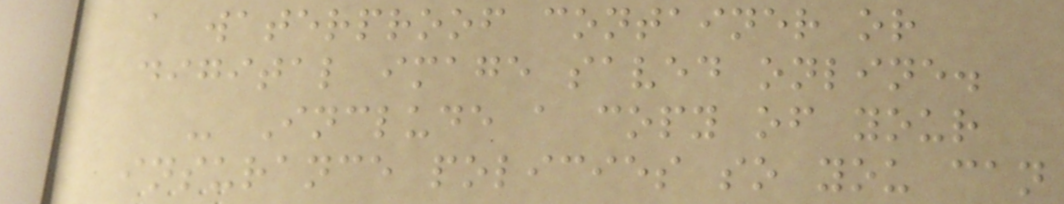a waterproof container or
digital image saved online.
- Include a copy of your
insurance policies so you can
